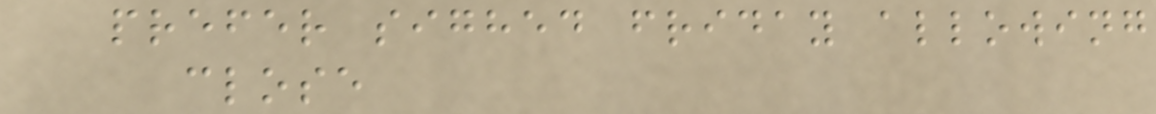prefer sighed friday allowing
close
